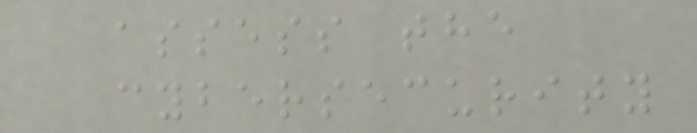assess the
cybersecurity
